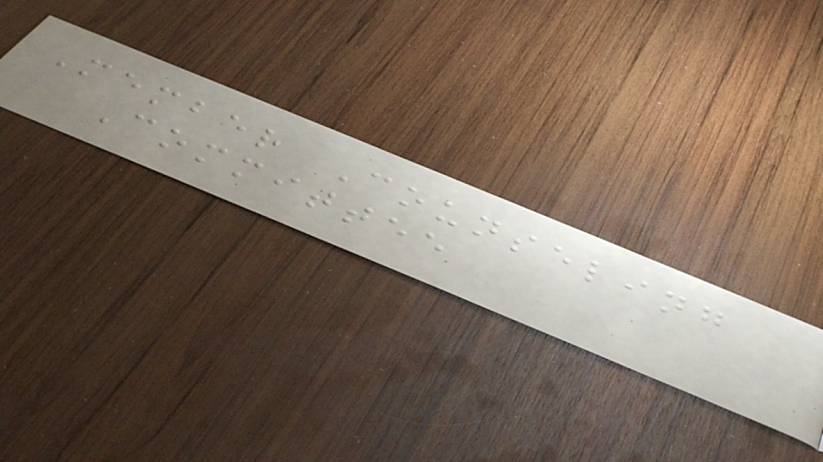Member Counseling
Committee
